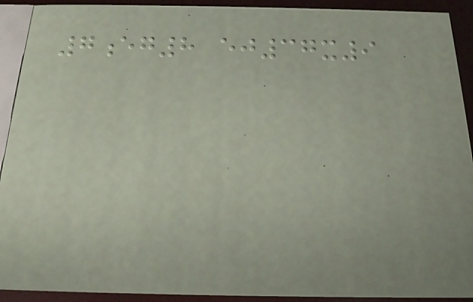7eg8 ej37x9
